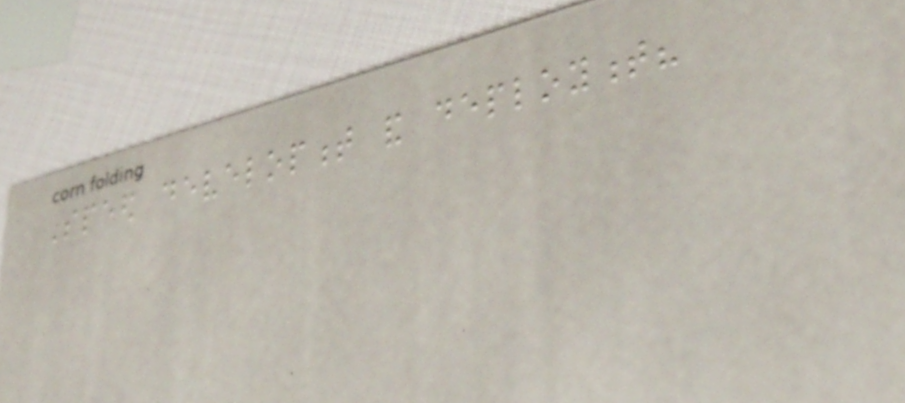Speed development and deployment?
